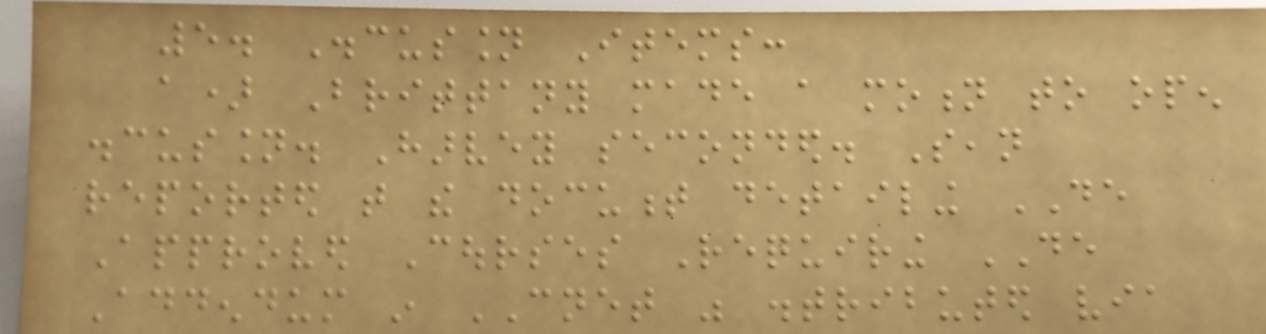5. Discussion Items:
a) Brittany made a motion to open
discussion. Harvey seconded. Sean
reported that the document detailing DE
Approved Courses Requiring DE
Addendum in CNET was distributed via
